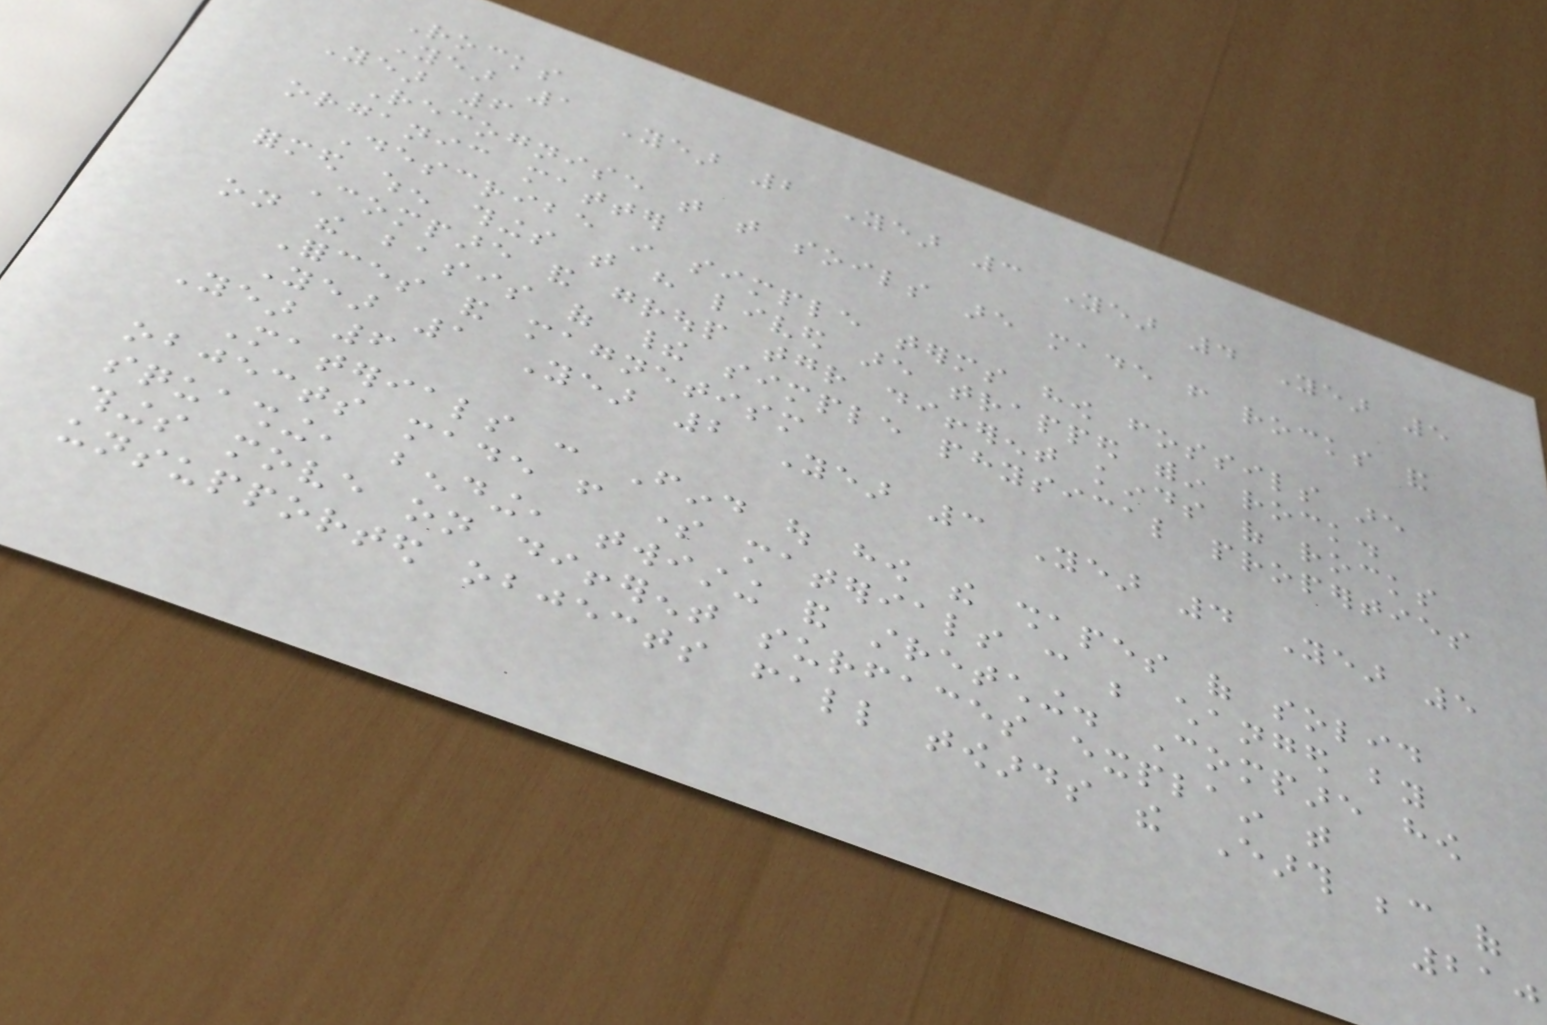Rocks
Year 1 Year 2 Year 3 Year 4 Year 5
Year 6
Recognise that that soils are made from rocks and
organic matter
Describe in simple terms how fossils are
formed when things that have lived are trapped within rock.
Compare and group together different kinds of rocks
on the basis of their simple physical properties
Forces and magnetism
Year 1 Year 2 Year 3 Year 4 Year 5
Year 6
Materials : Find out how the shapes of solid
objects made from some materials can be changed by
squashing, bending, twisting and stretching. Compare how
things move on different surfaces explain that
unsupported objects fall towards the Earth because of
210
